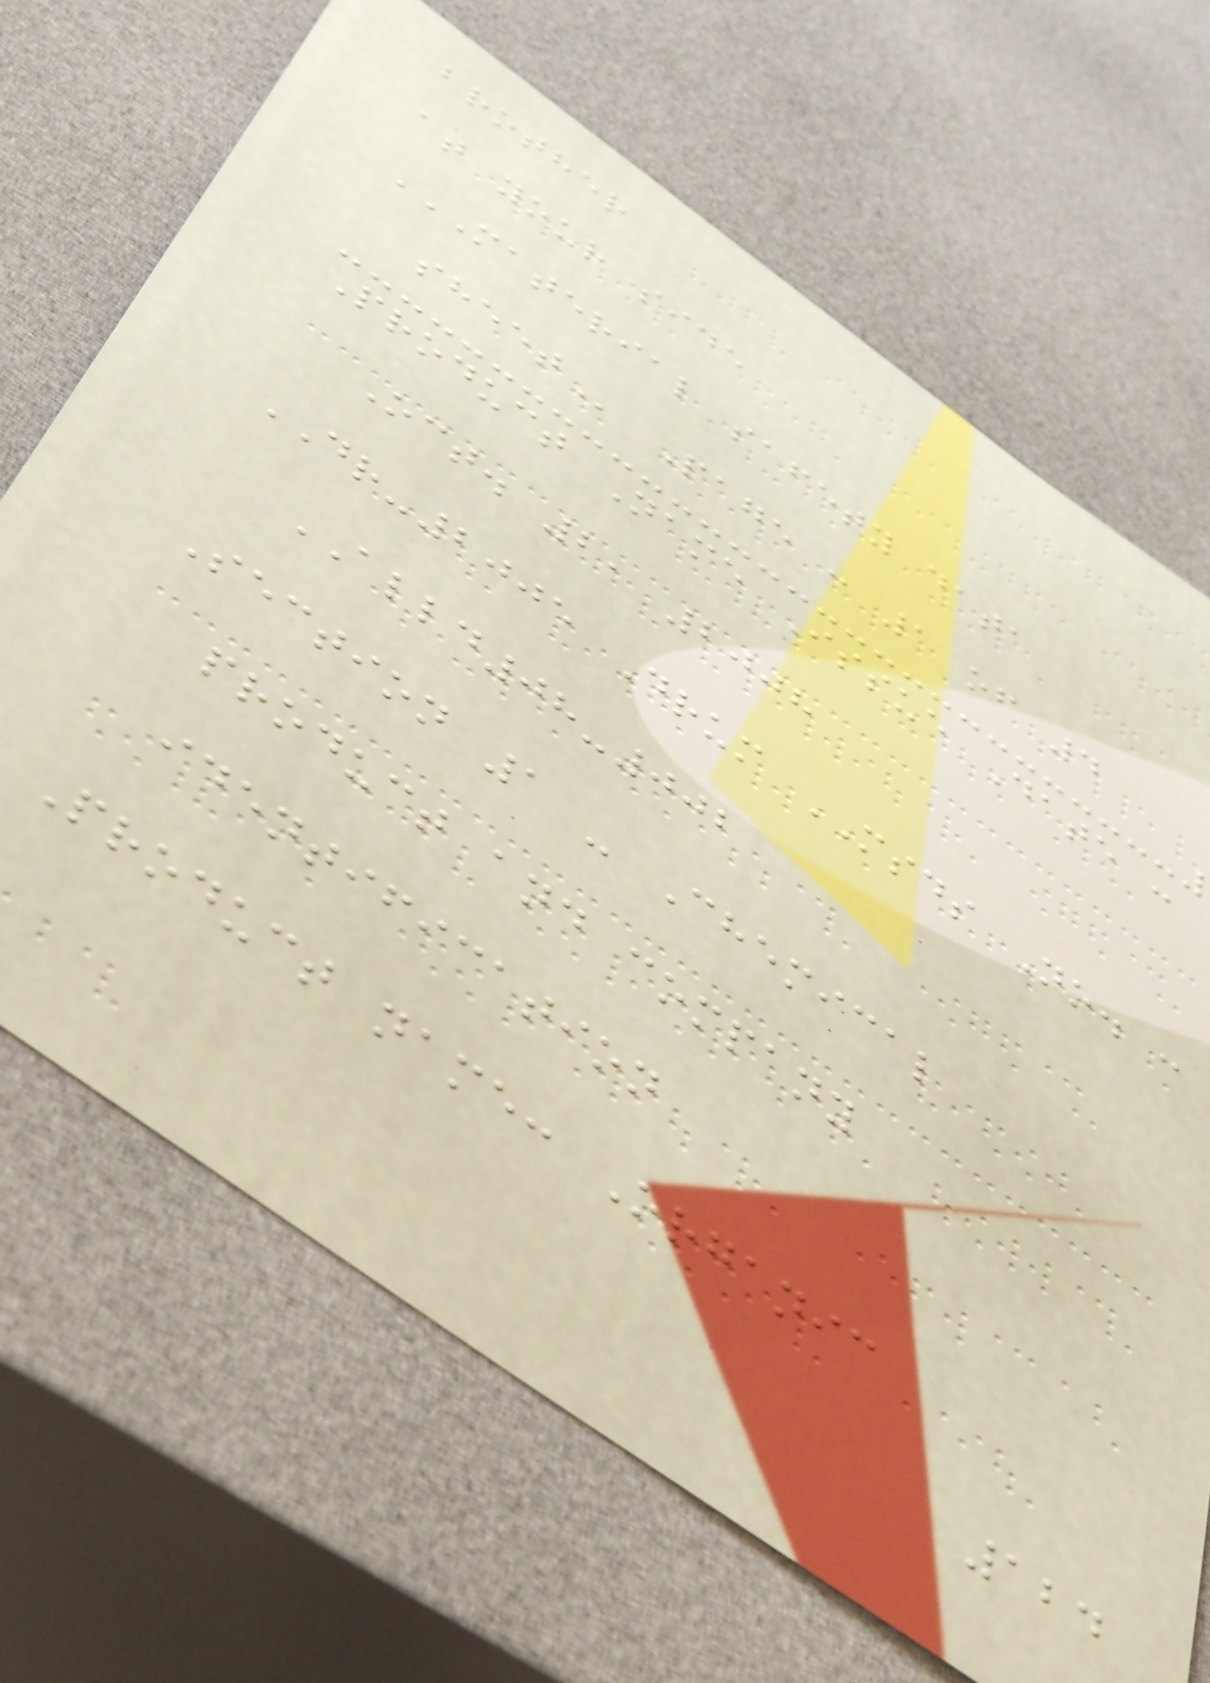brother
at your side
MATERIAL SAFETY DATA
SHEET Page : 1 of 4
Product Name Issue Date :
Oct. 2, 2008
DR-2005 Drum MSDS No. :
ALLD08-002
Section 1 - Chemical
product and company
identification
Product name: Organic
124
